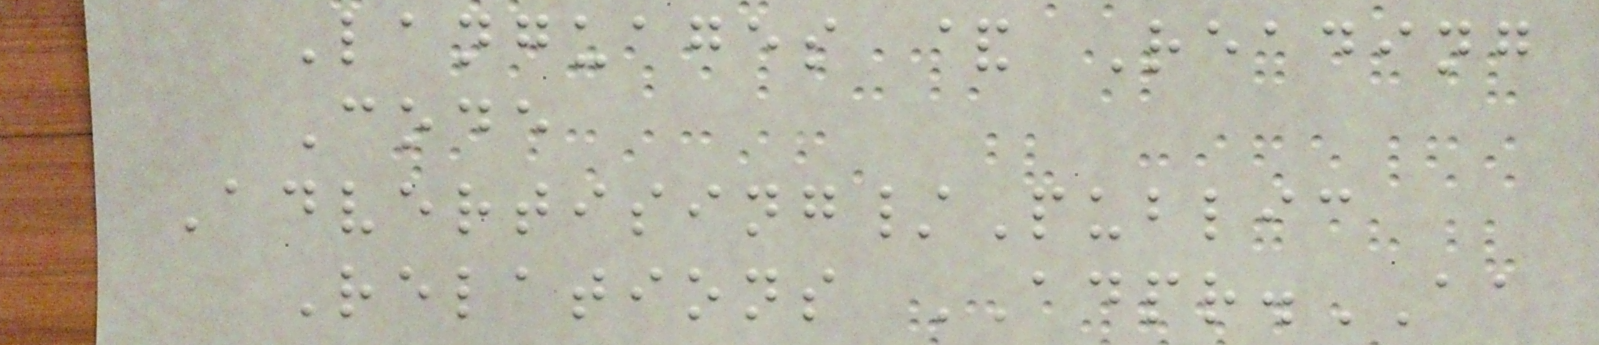Languages & Reading
Code
Advertising/Public
Relations ADPR.AA
